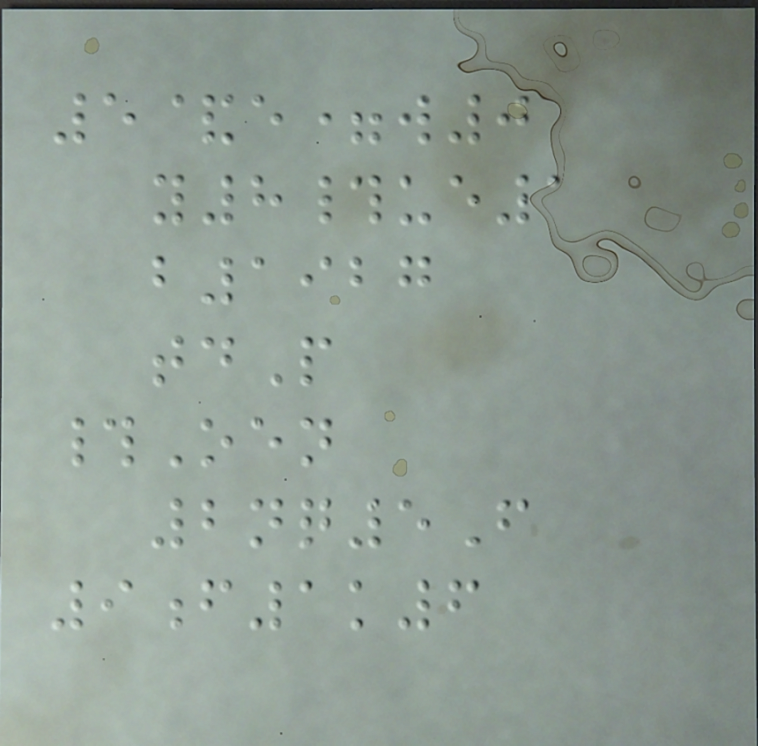5&e=w0
y8#ue1
b1927
tdP
#Oen
2nq5F
9f1k6
